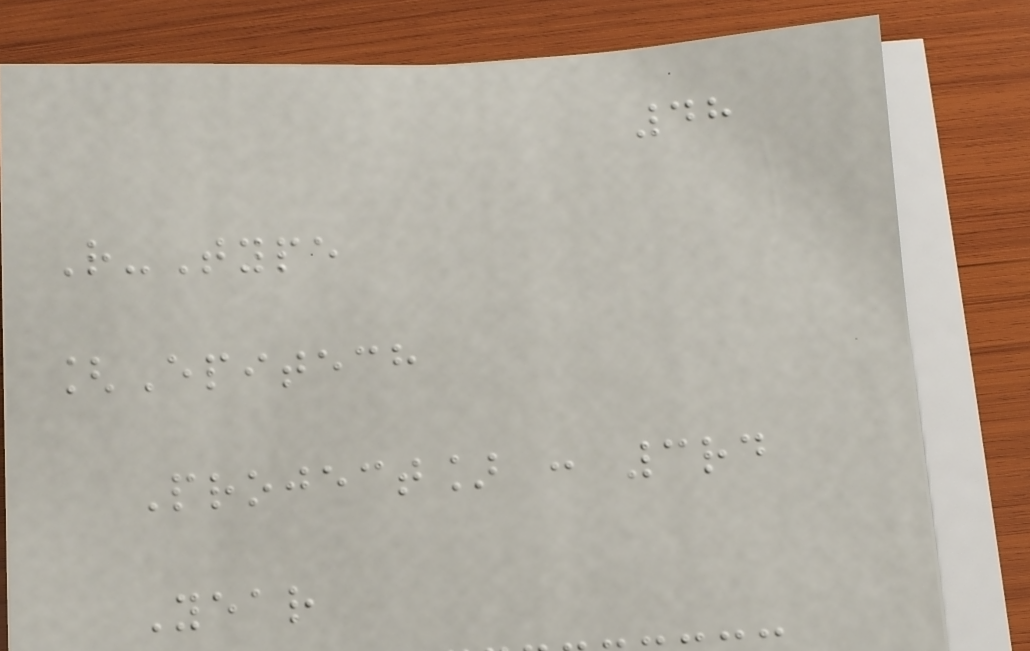48
R-Type
[Epitech
Project] : 3rd
Year
